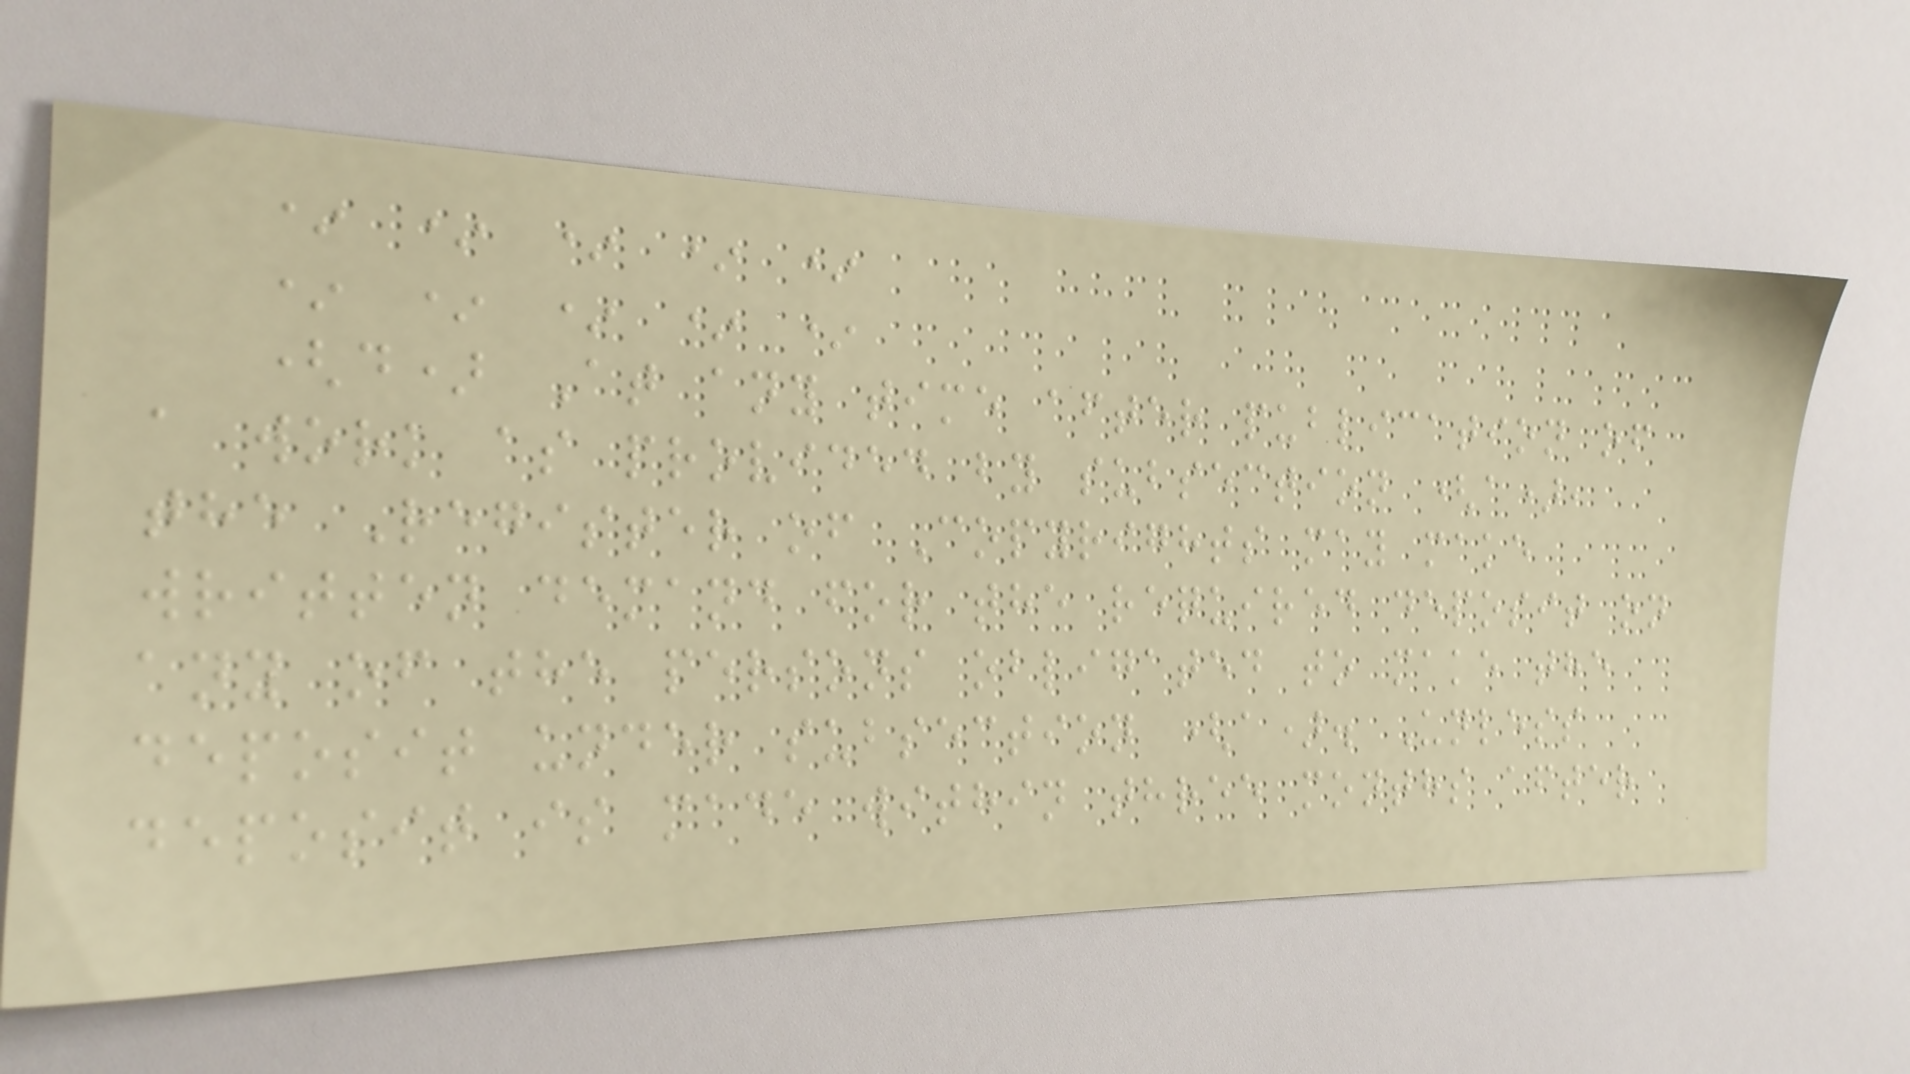* * * * *
* * * * *
(d) At any time after publication of
a work as provided by subsection (a),
the Register of Copyrights may make
written demand for the required deposit on
any of the persons obligated to make the
deposit under subsection (a). Unless
deposit is made within three months after
